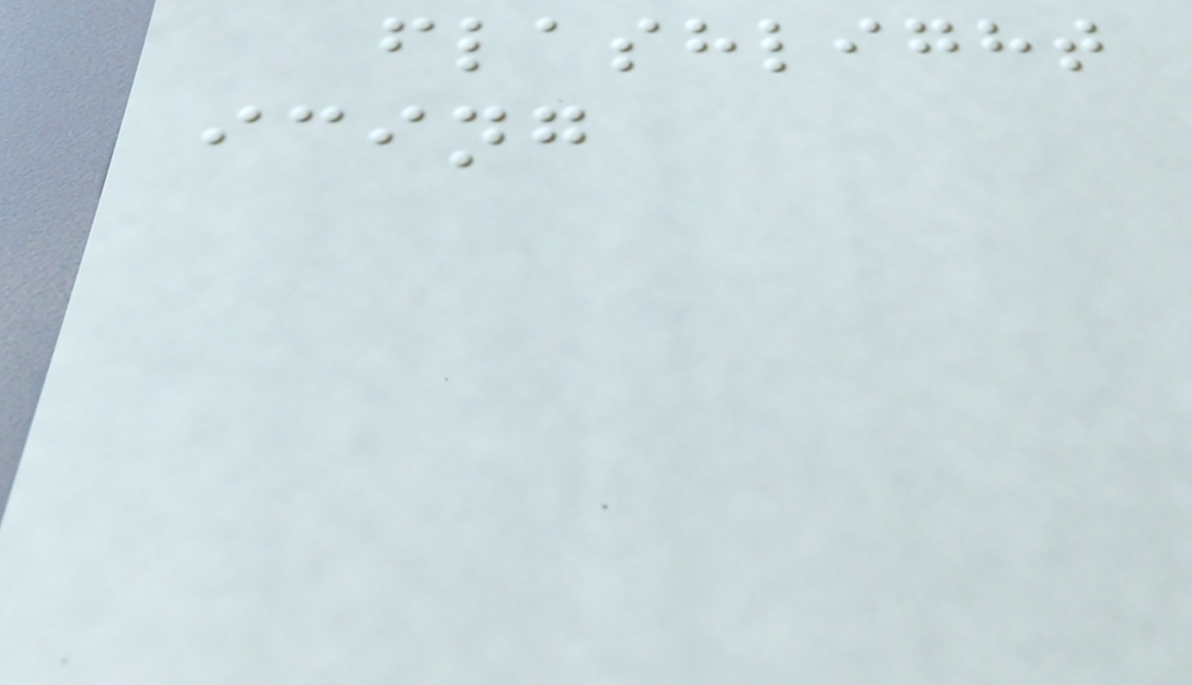flashlight
icing
